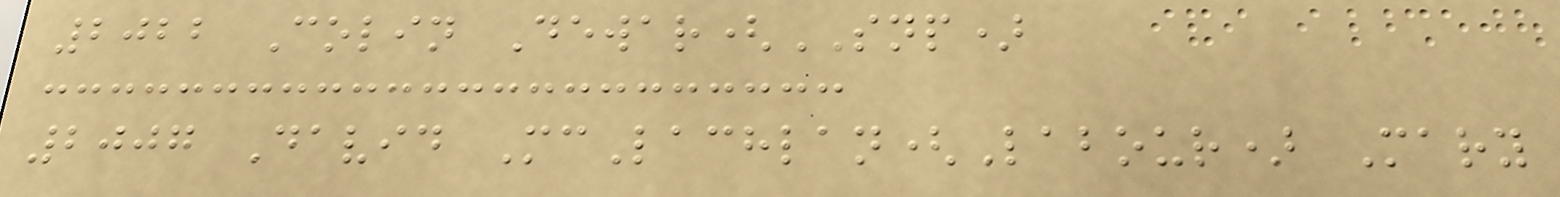2022 Colin Dewar(SNP)
2007 David McLachlan(Labour) Mary
